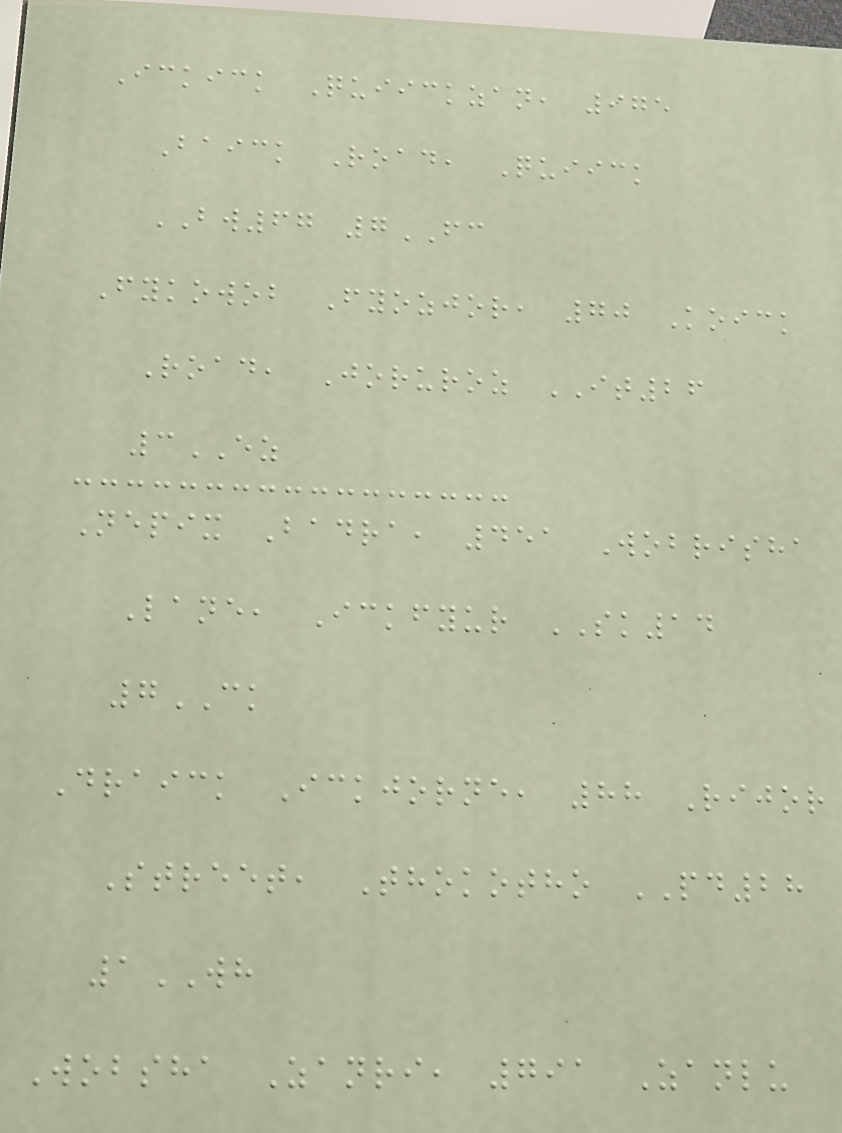Ickick Quiickzan, 975
Baick Road, Quiick
BW67 7FC
Fykowob Fyozjor, 70 Koick
Road, Joruroz IT26
3EZ
Nepix Badra, 451 Wobrisha
Lane, Ickfyur SK14
7CK
Draick Ickjorne, 88 Rijor
Street, Thokotho PD28
1WH
Wobsha Zanri, 791 Zanlu
